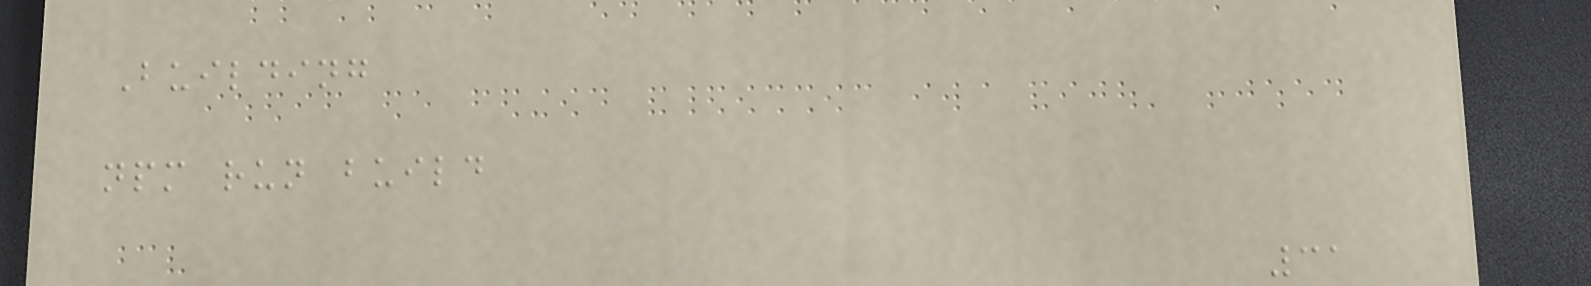Building
npm run build
31
